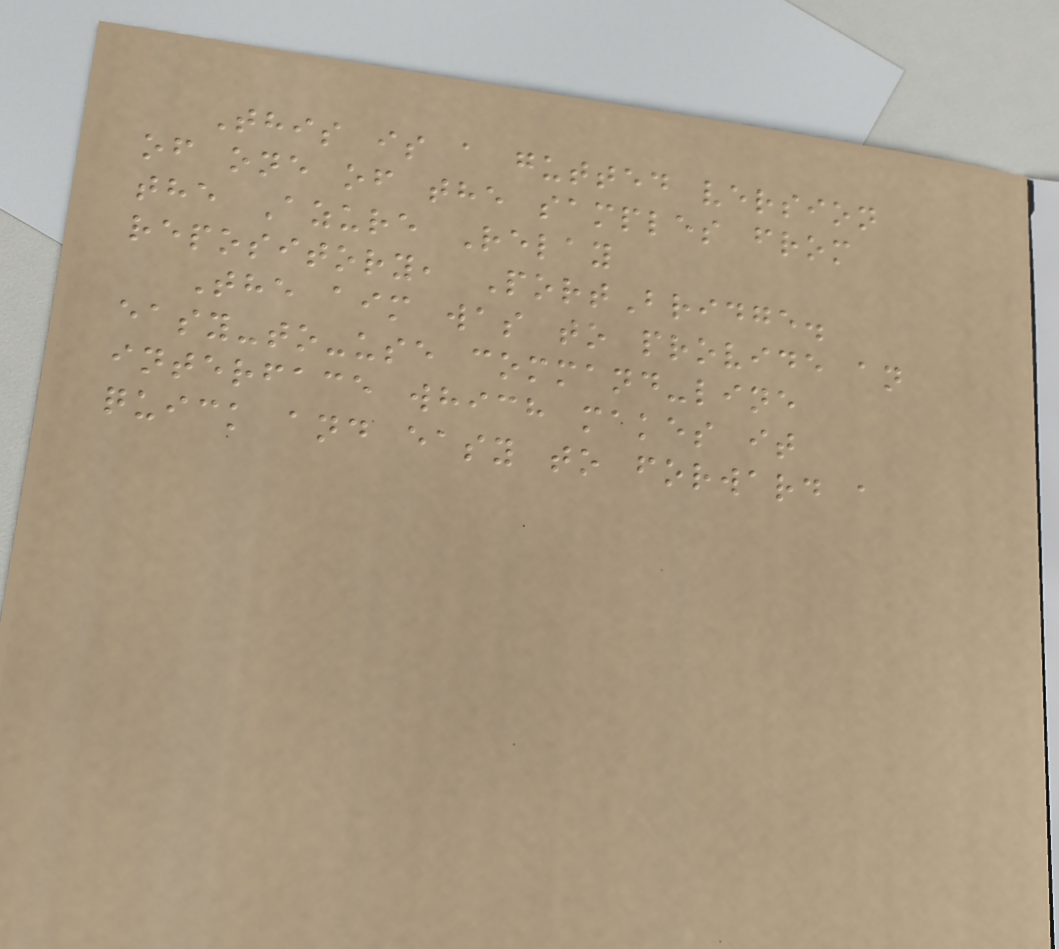This is a gutted version
of one of the samples from
the Azure Relay
repository, PortBridge.
The aim was to provide an
easy-to-use command-line
interface which makes it
quick and easy to forward a
